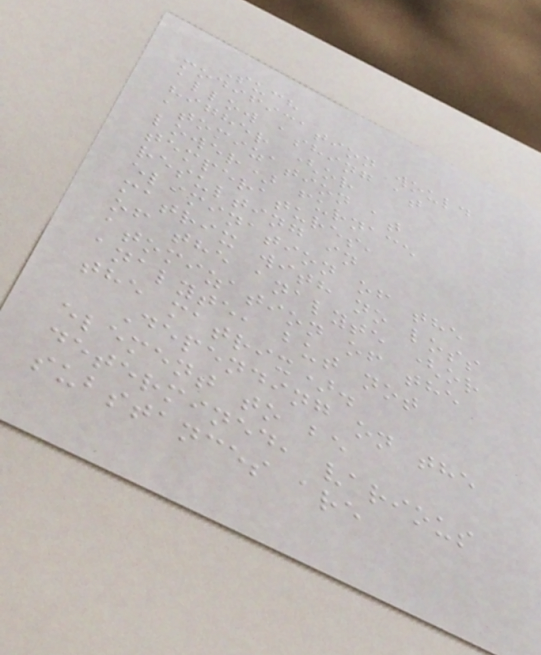Such
modification would
allow ashing at
higher (or
atomization at
lower) furnace
temperatures,
resulting in
elimination of the
matrix with no loss
of the analyte (or
atomization of the
analyte, but not
the matrix).
Depending on the
element to be
determined, various
substances are
